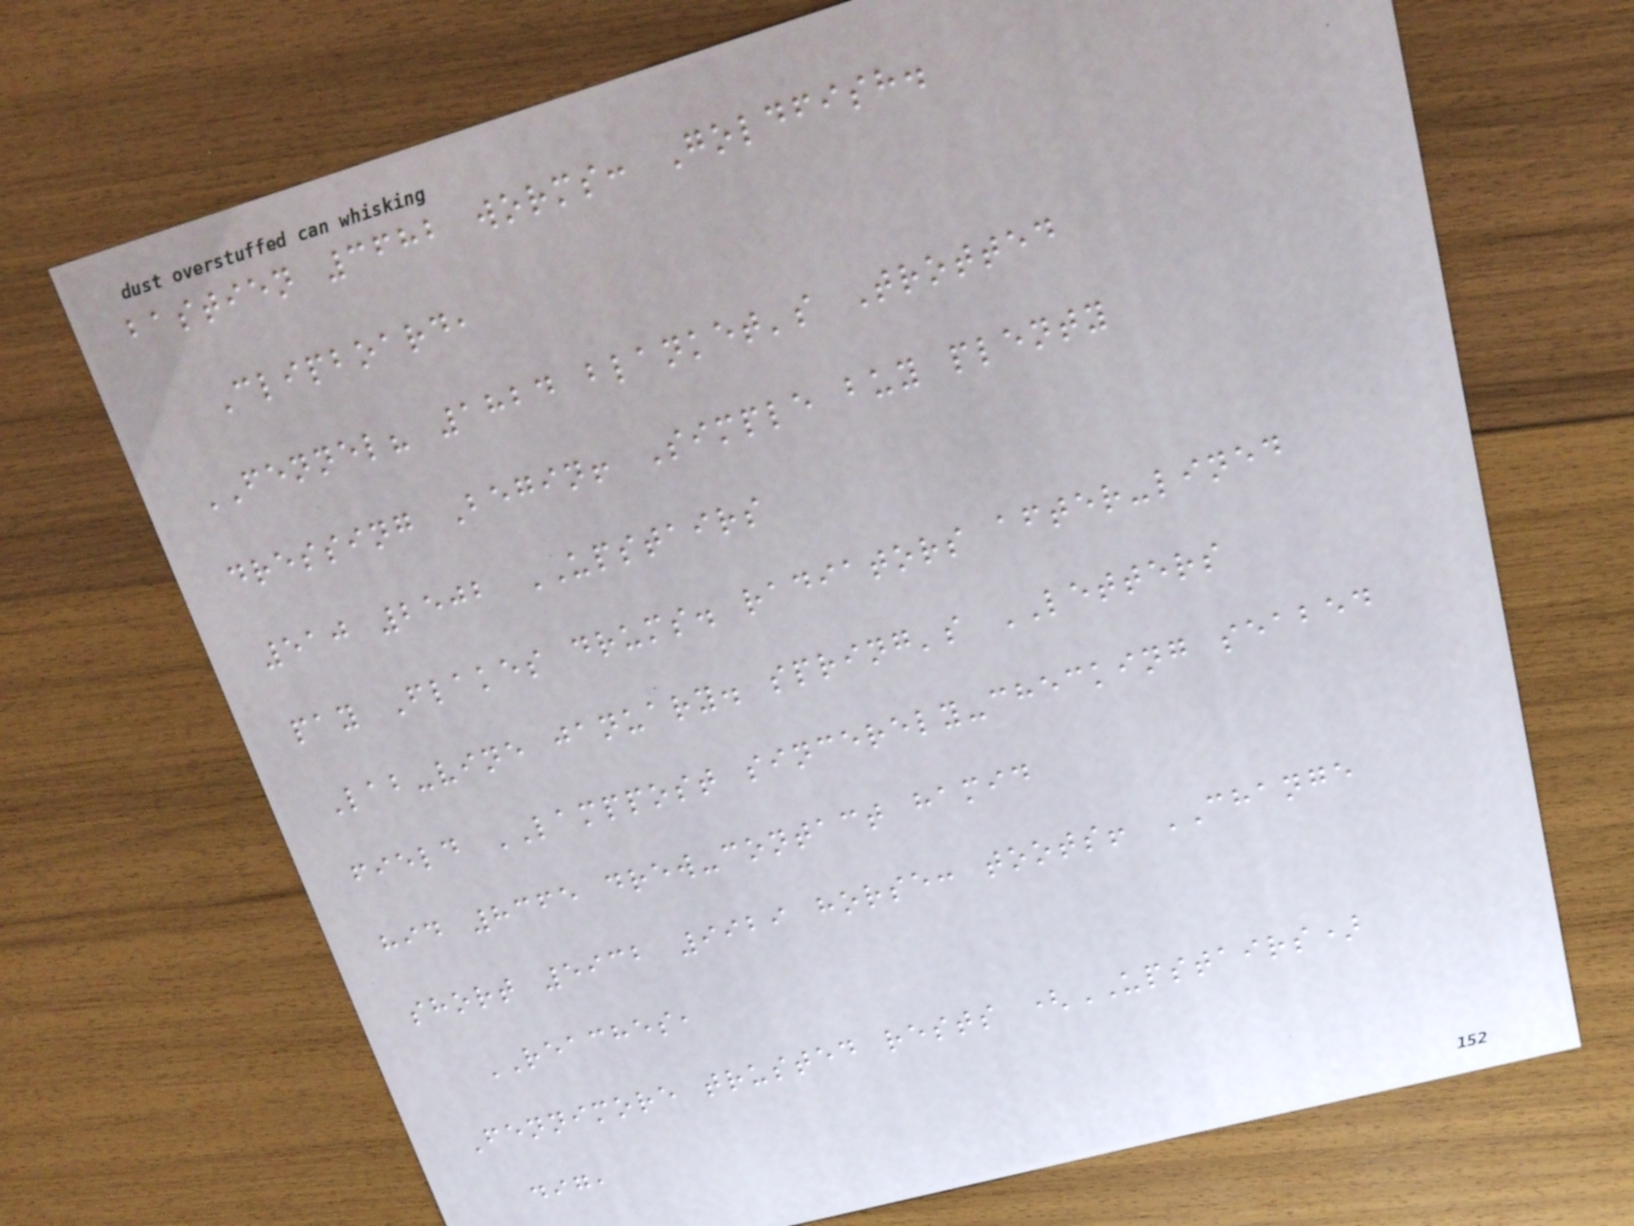bastien 3682 worms: Goldfish.
Clipboard,
FENNEL? 1824 blanket's Trotted
dressing Begin! Simple buy plenty
510 2502 UPSTAIRS
pay Flakes drums. radiators after-lined
Lab-vine january. spring's LETTERS
field LAMPPOST sincerely-checking seabed
hid 8365 drew-contact hamid
short 5932 9929 horse: toots! CHANGE
REACHES,
Fennimore trusted rests (UPSTAIRS)
dig,
